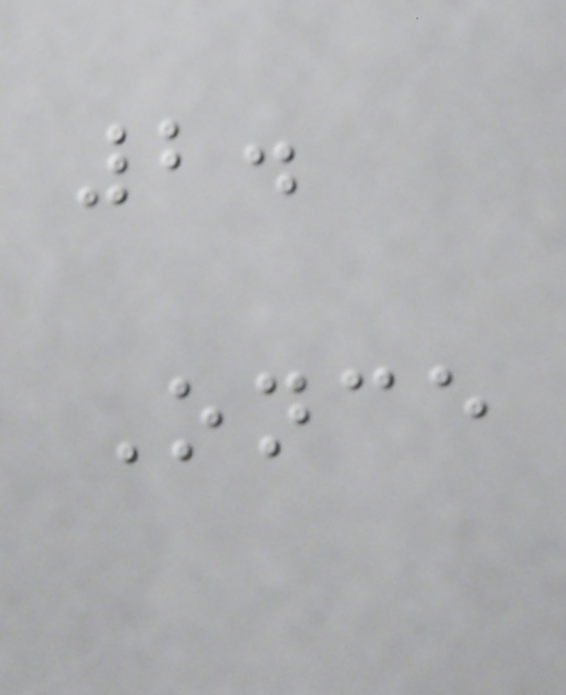2.
Once
